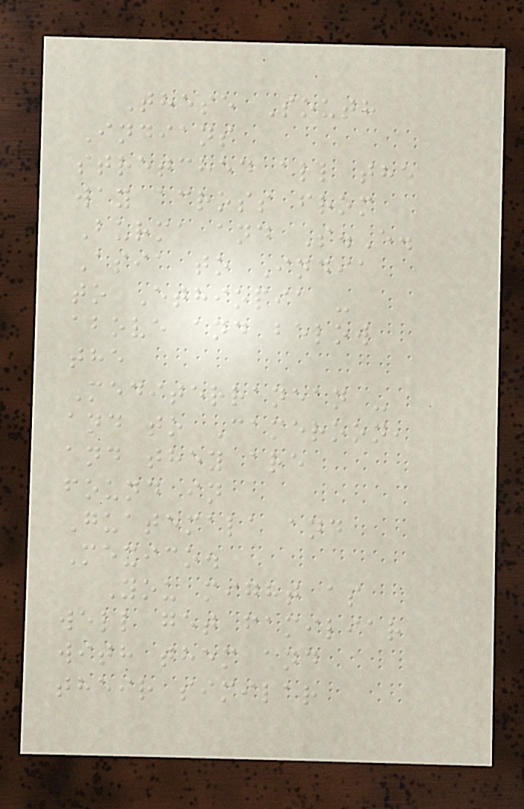These South
Indians
stretched all the
way across from
Burma and S.E.
Asia to India
to Ethiopia -
above and below
the
Mediterranean -
and to Cameroon,
and they are
found in
Guatemala and
Mexico.
You might as
well get familiar
with them and
their similar
